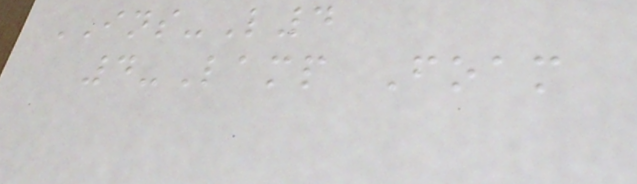INS-L4
4-Lamp Foam
